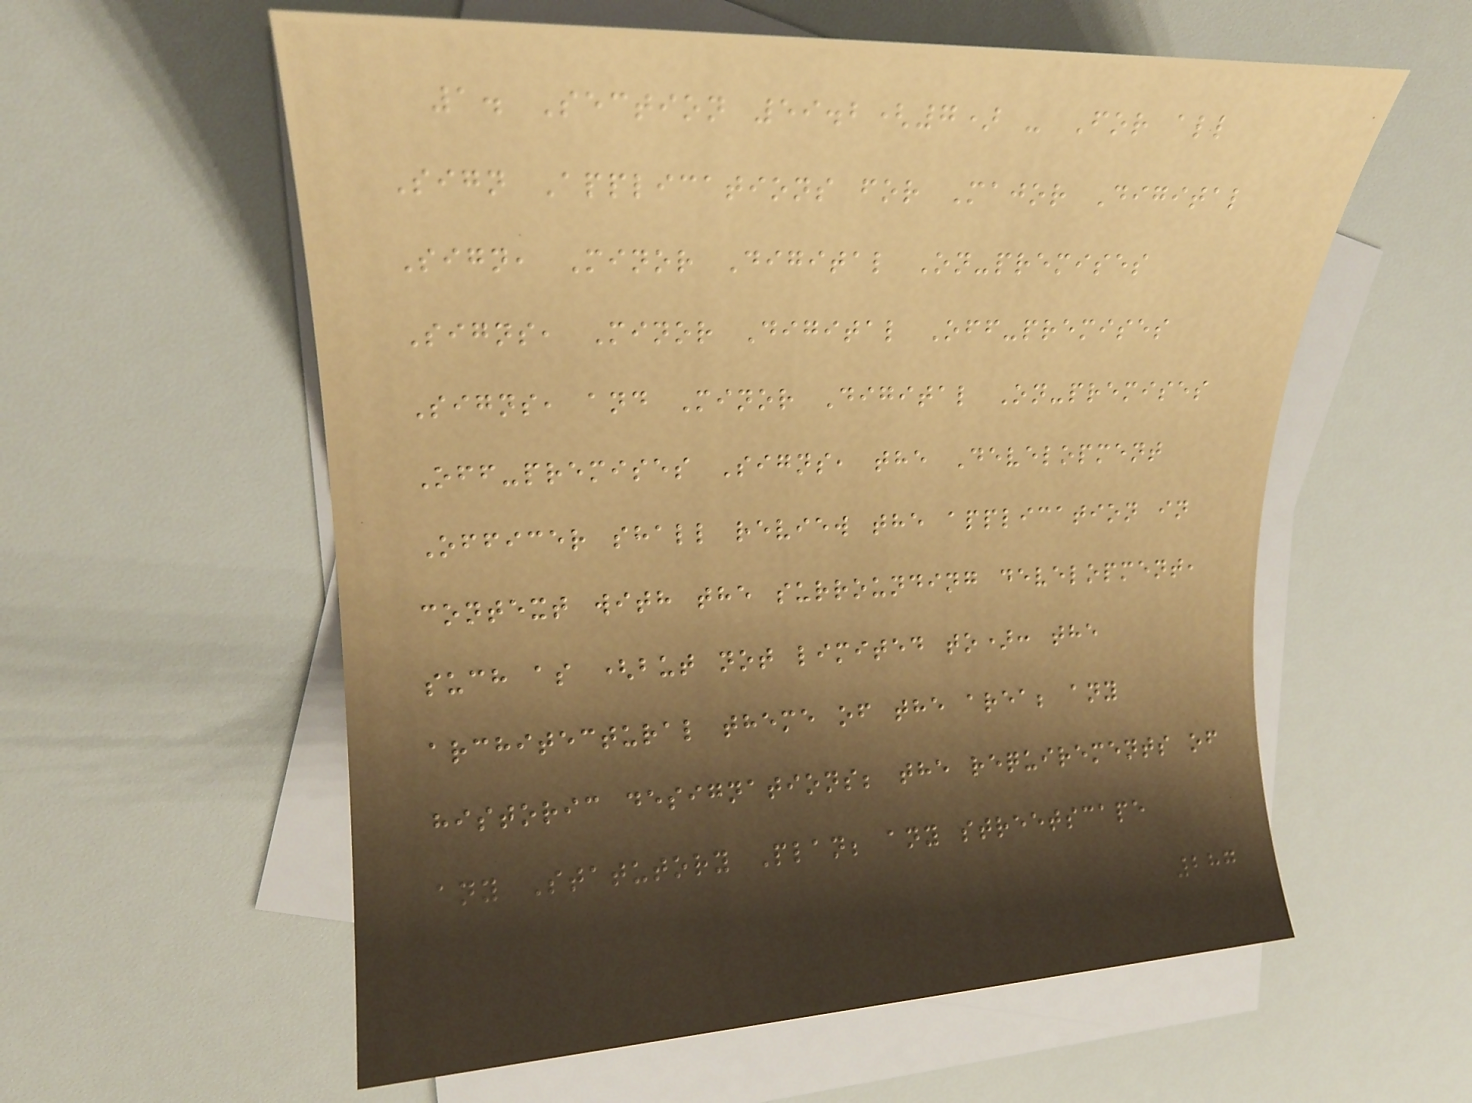1. Section 59.2(7) - For all
Sign Applications for Major Digital
Sign, Minor Digital On-premises
Signs, Minor Digital Off-premises
Signs, and Minor Digital On-premises
Off-premises Signs, the Development
Officer shall review the application in
context with the surrounding development,
such as (but not limited to): the
architectural theme of the area; any
historic designations; the requirements of
any Statutory Plan; any streetscape
287
